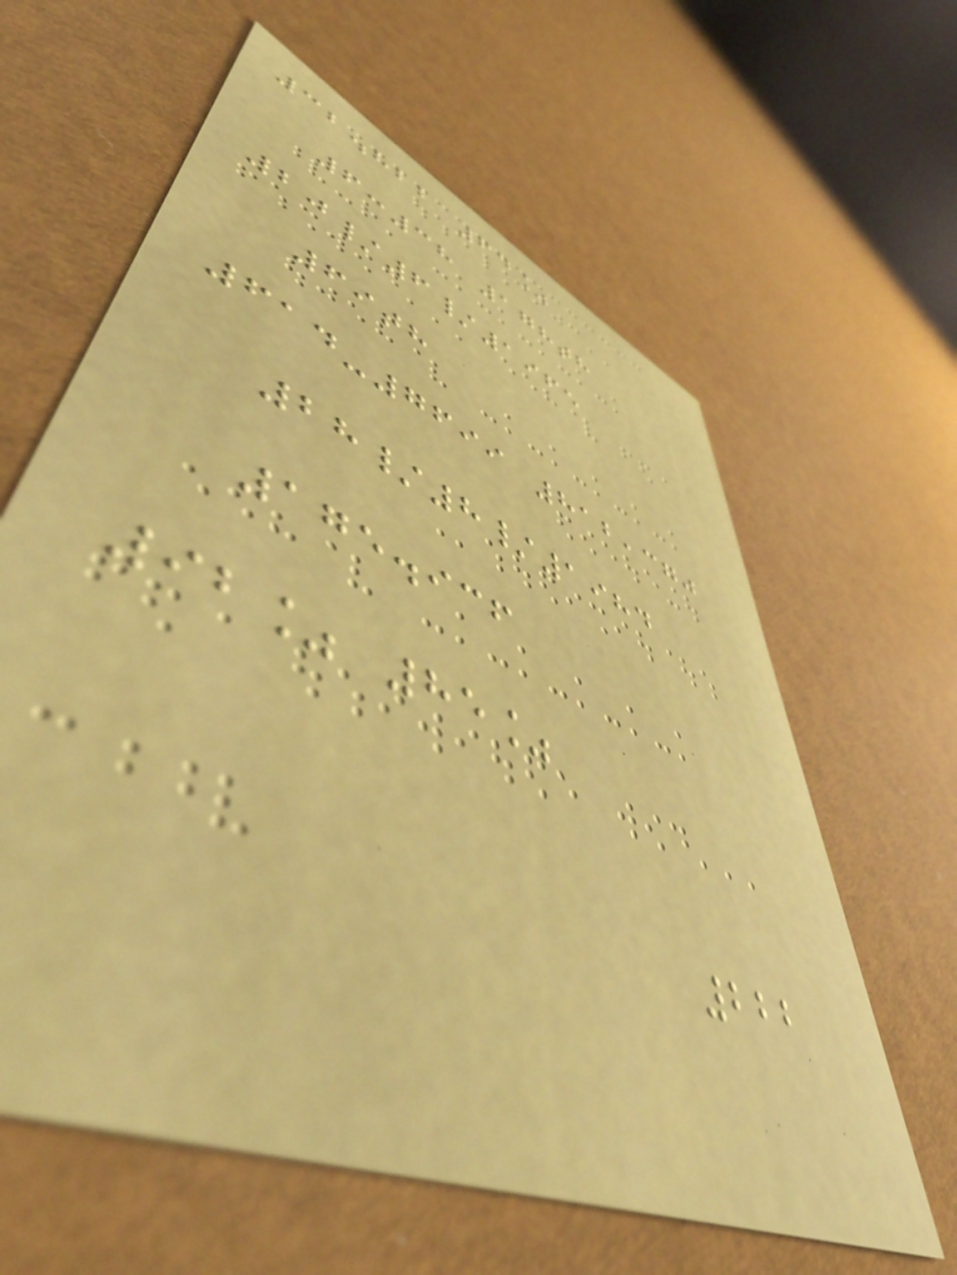32.822 64%
6:38 178th
20/6/1965
69th
614-7699 812,370
28/8/1984
175.936
92% 85%
222
